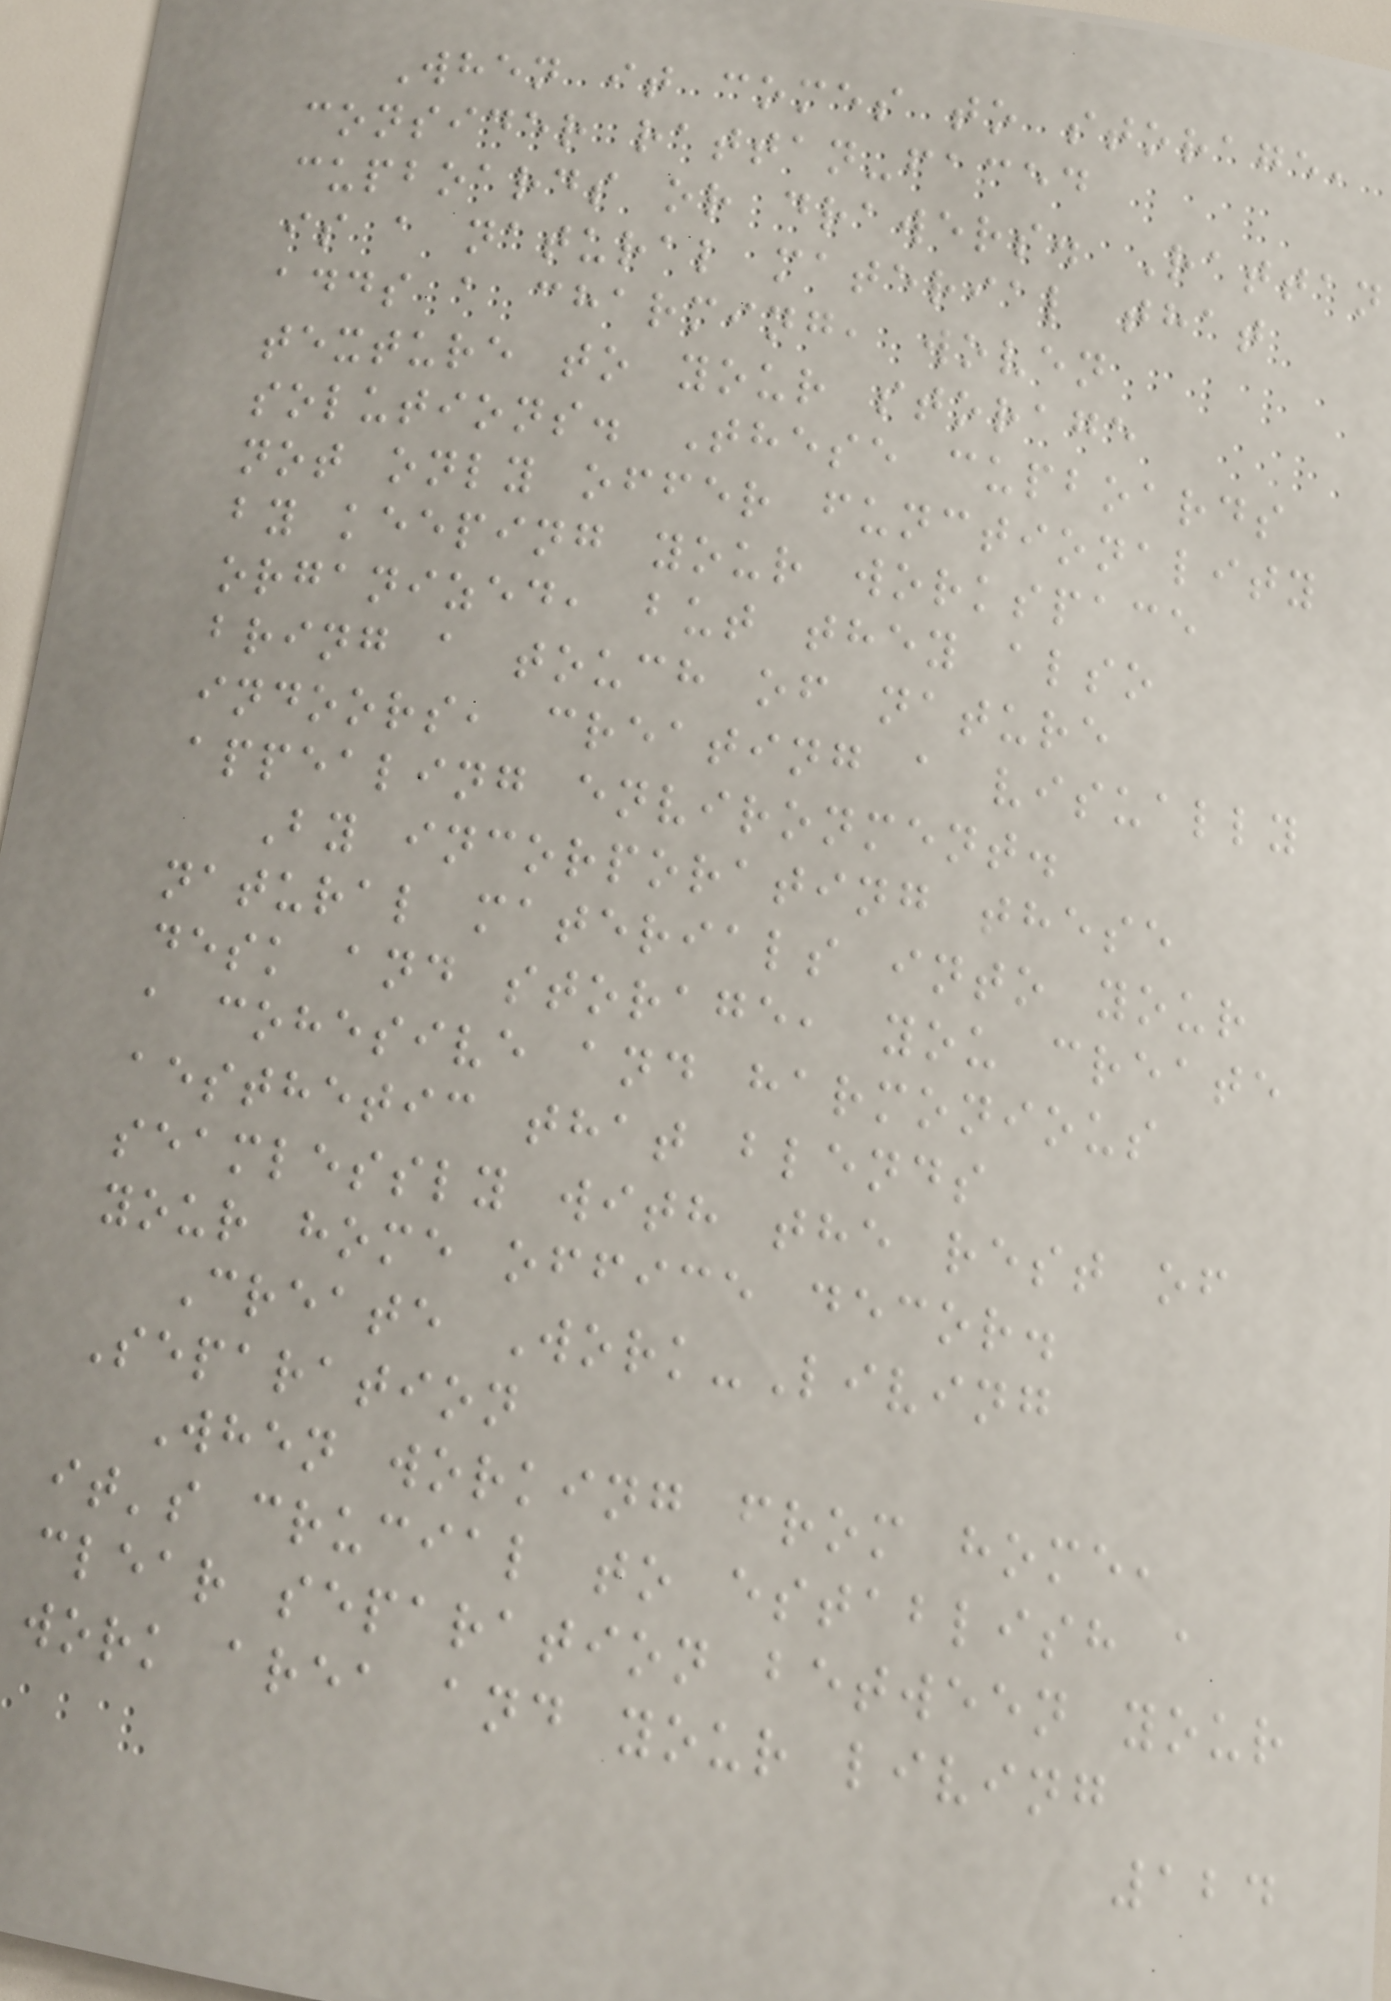When it comes to storage,
consider rattan-faced
cupboards or drawers. Rattan
is a natural material that
adds a charming, woven
texture to your storage
solutions. These cupboards
not only offer functionality
by keeping your workspace
organized, but they also
bring a touch of nature
indoors, creating a visually
appealing environment.
By incorporating these
natural materials into your
desk and storage, you create
a cohesive and harmonious
aesthetic that blends
seamlessly with the rest of
your home office decor.
Create Work-Living
Separation
When working from home,
it's crucial to establish a
clear separation between your
work area and your living
124
